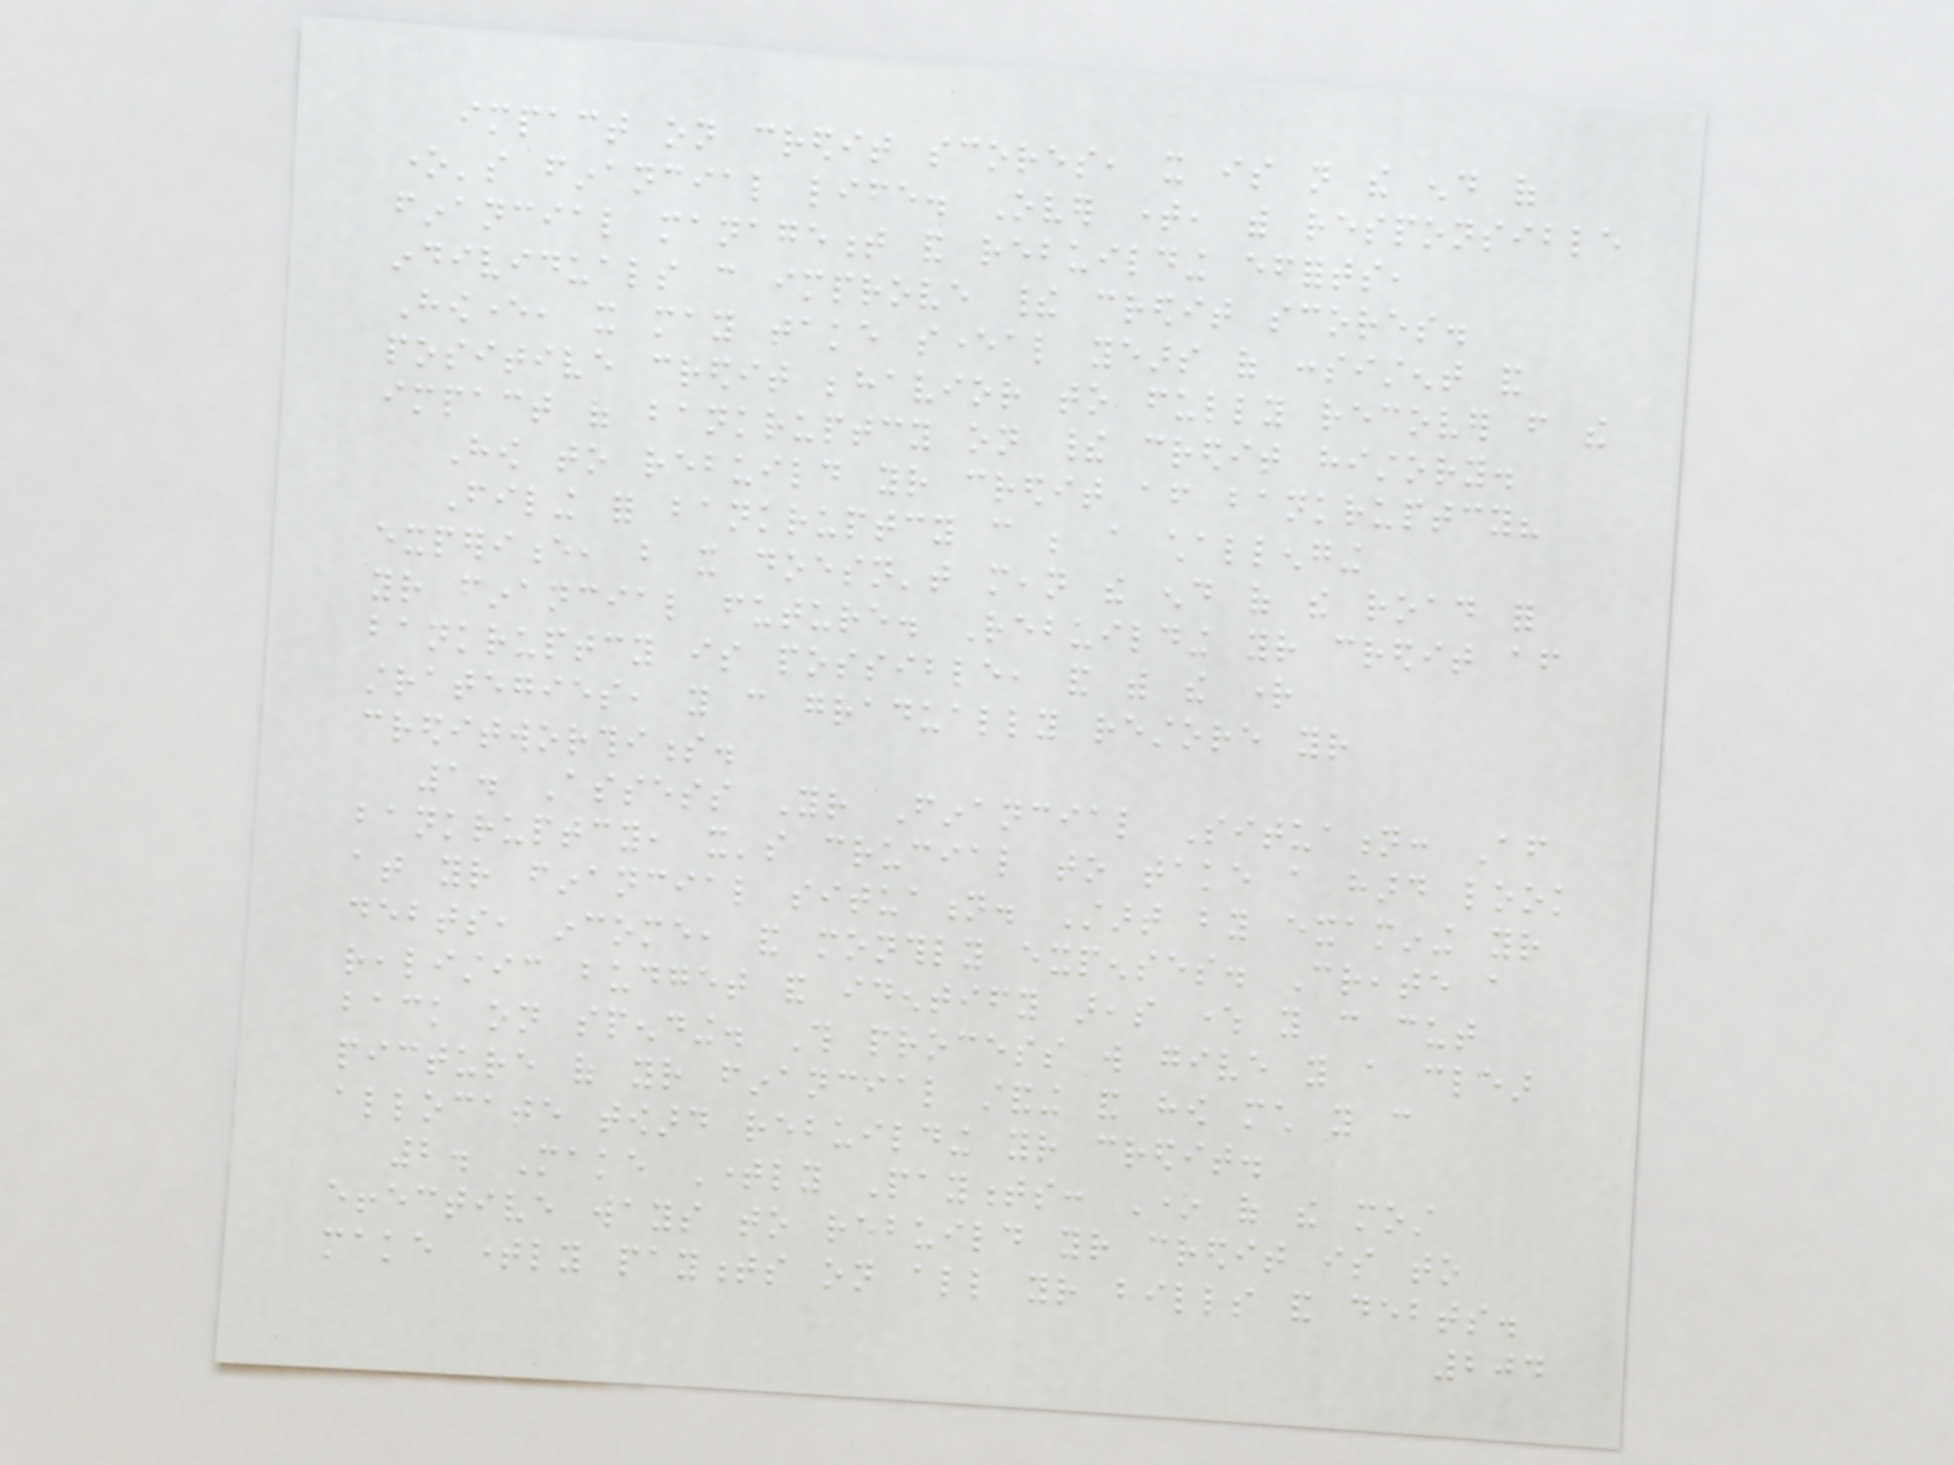impact on credit scores, it is not the end of
one's financial life. Over time, with responsible
financial management and rebuilding efforts,
individuals can improve their credit scores.
However, it may take several years of consistent and
positive credit behavior to fully recover from the
impact of bankruptcy on their credit history.
How to rebuild your credit after bankruptcy?
Filing for bankruptcy can be a challenging
experience, but it doesn't mean the end of the road for
your financial future. Rebuilding your credit after
bankruptcy is possible, and with the right
strategies, you can gradually restore your
creditworthiness.
1. Assess Your Financial Situation: After
bankruptcy, it's crucial to take a hard look
at your financial situation. Start by examining your
debts, income, and monthly expenses. Create a
realistic budget and identify areas where you can cut
back on spending. This process will give you a clear
picture of your financial standing and how much you can
allocate toward rebuilding your credit.
2. Make Timely Payments: One of the most
effective ways to rebuild your credit is to
make timely payments on all your bills and debts.
204
